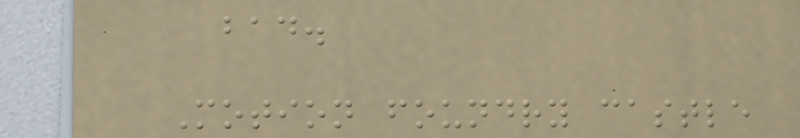bad.
Motion foundry castle
